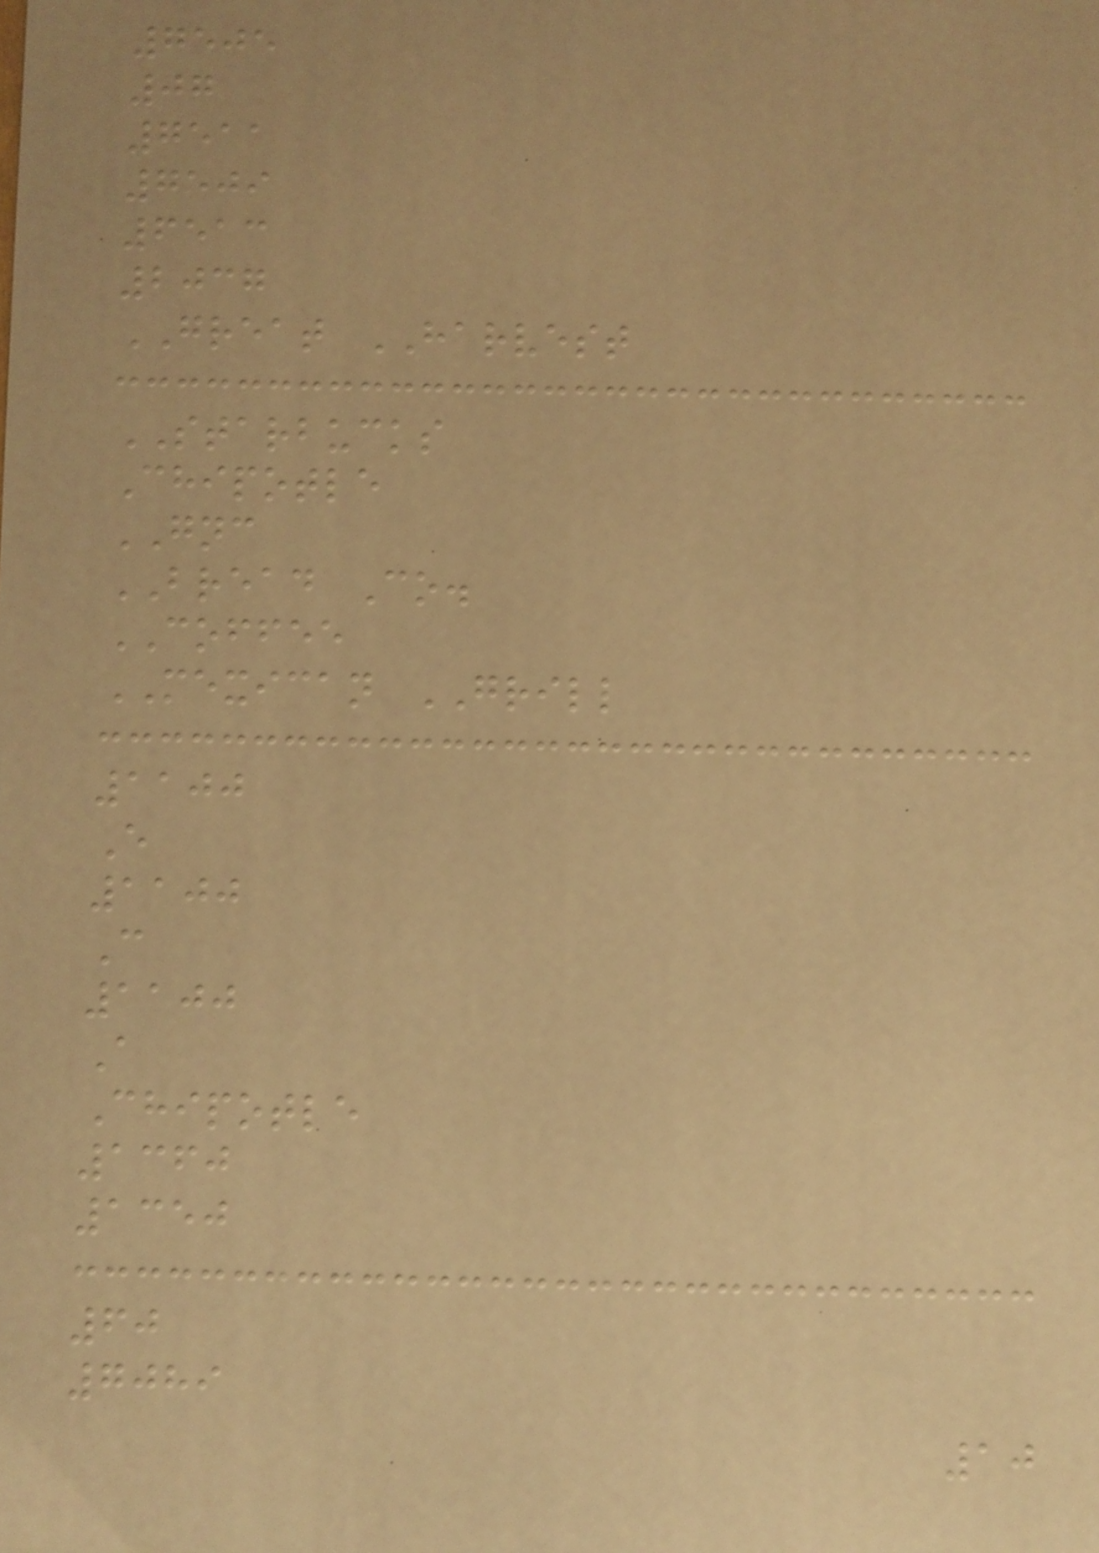7505
07
7511
7509
6513
2037
GREAT HARVEST
STARBUCKS
Chipotle
GNC
BREAD Co.
COFFEE
MEXICAN GRILL
1100
E
1100
C
1100
A
Chipotle
1360
1350
60
7089
10
